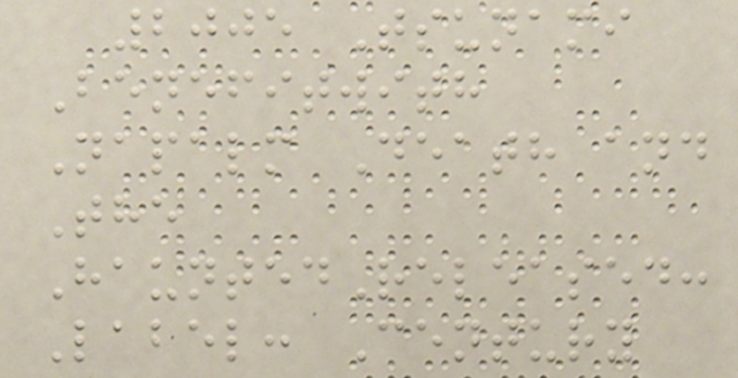2005 Tsunami
Benefitwith
Napalm Death and
The
HauntedReleased:
Label: Century
